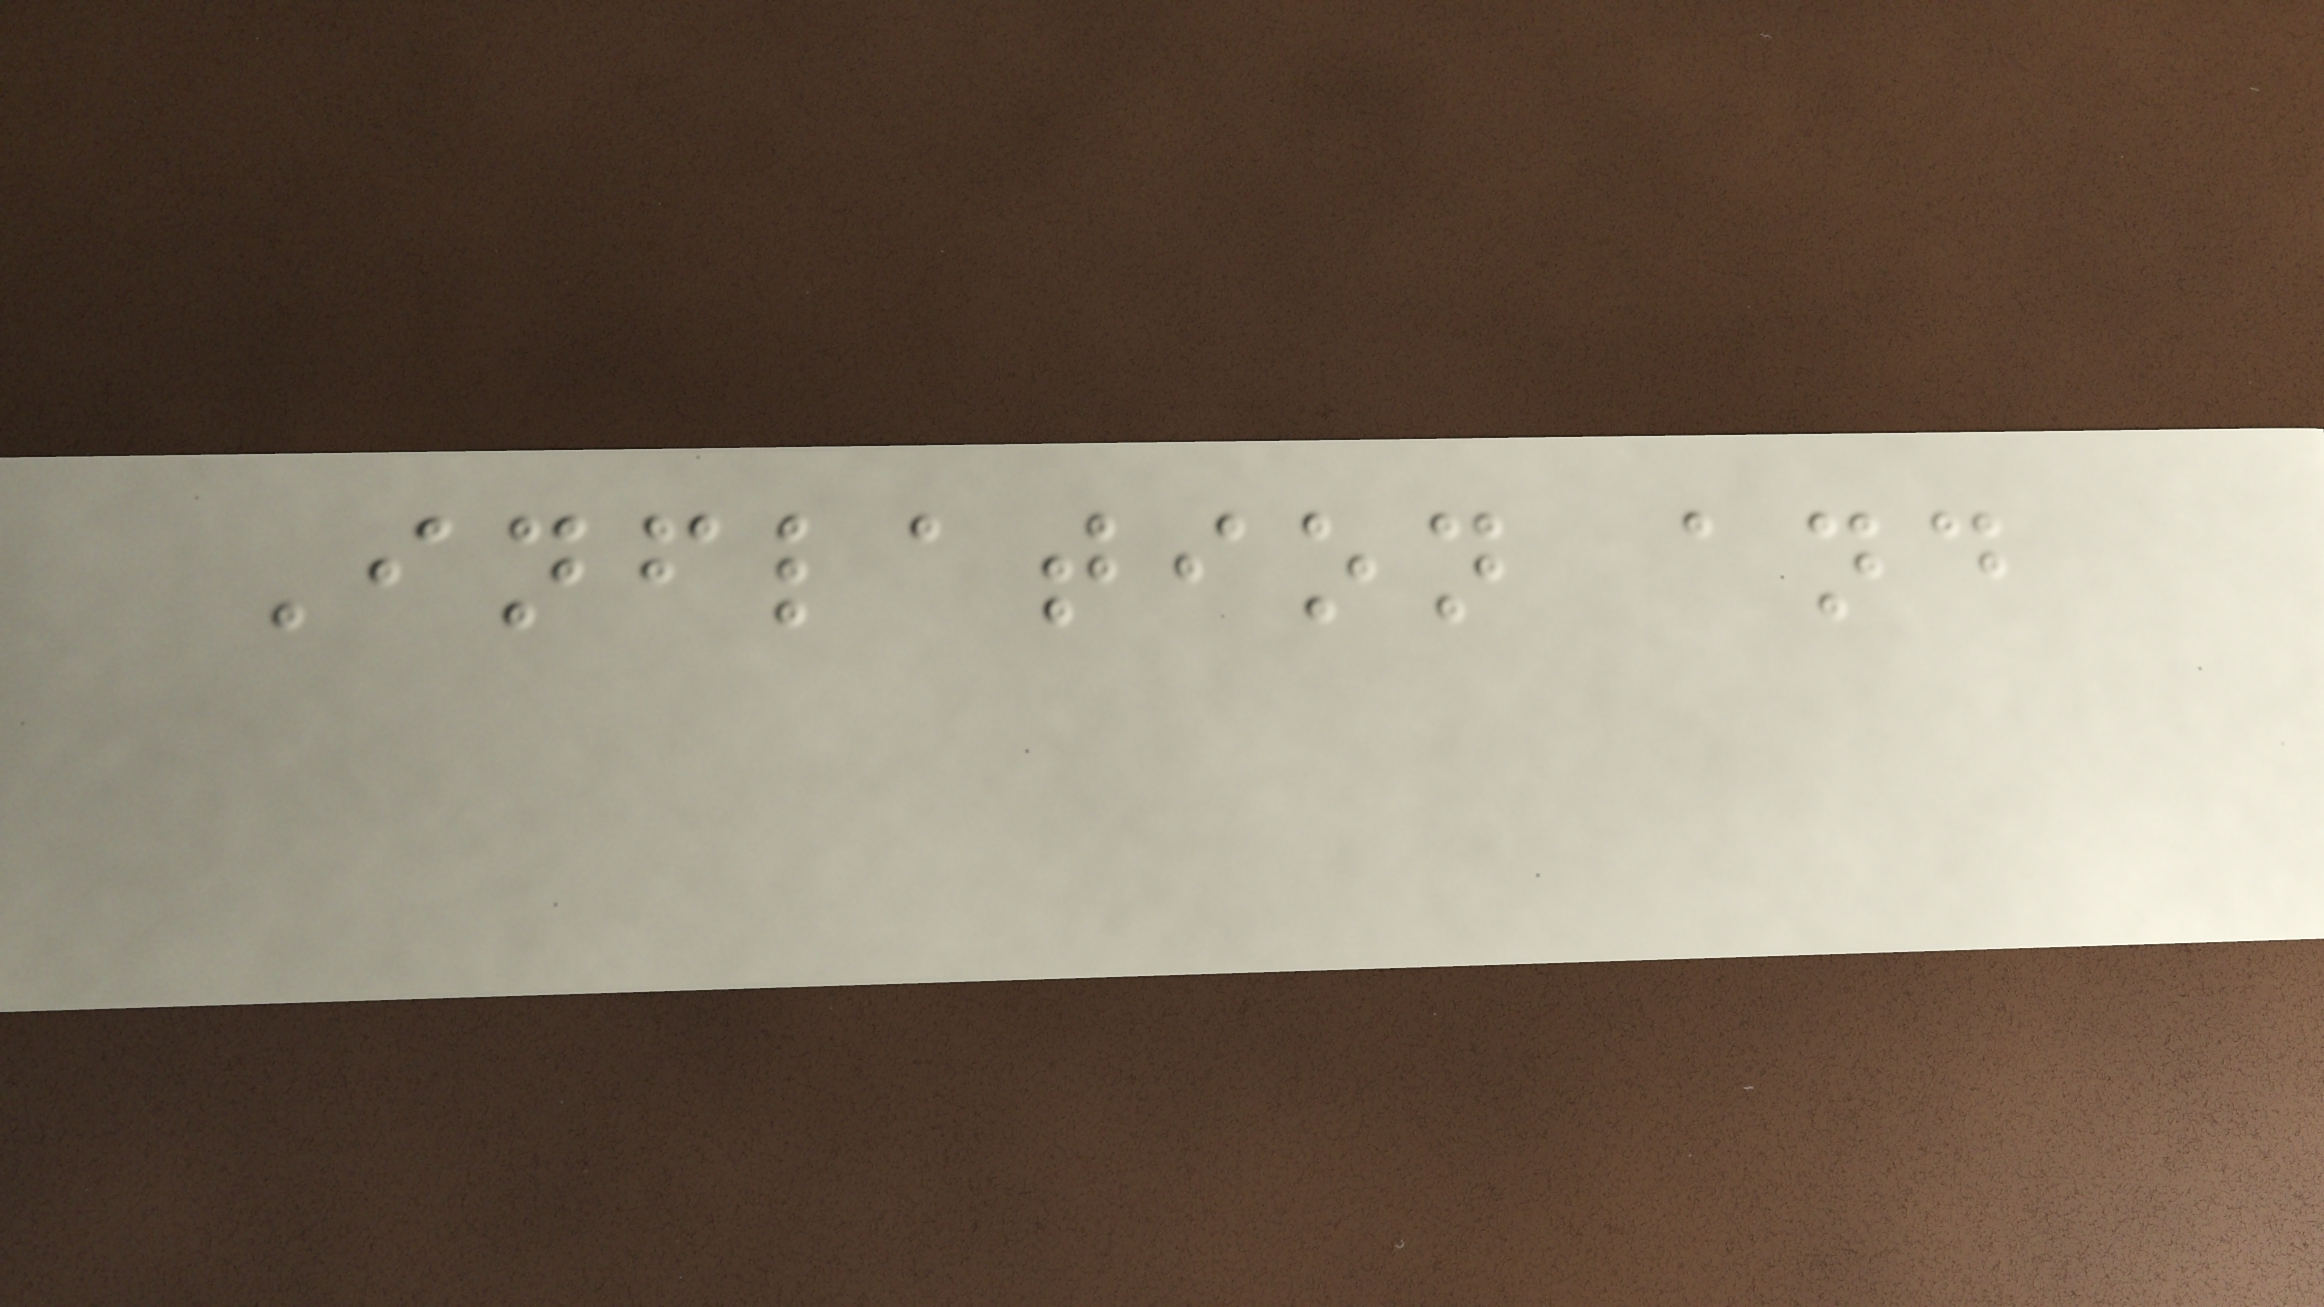Inflation and
